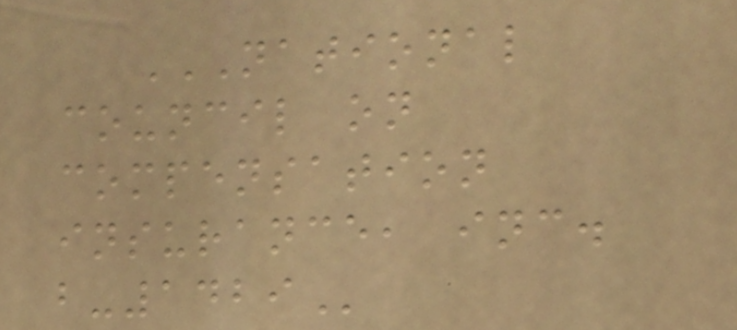NATIONAL
COUNCIL ON
COMPENSATION
INSURANCE, INC.
B-1429
